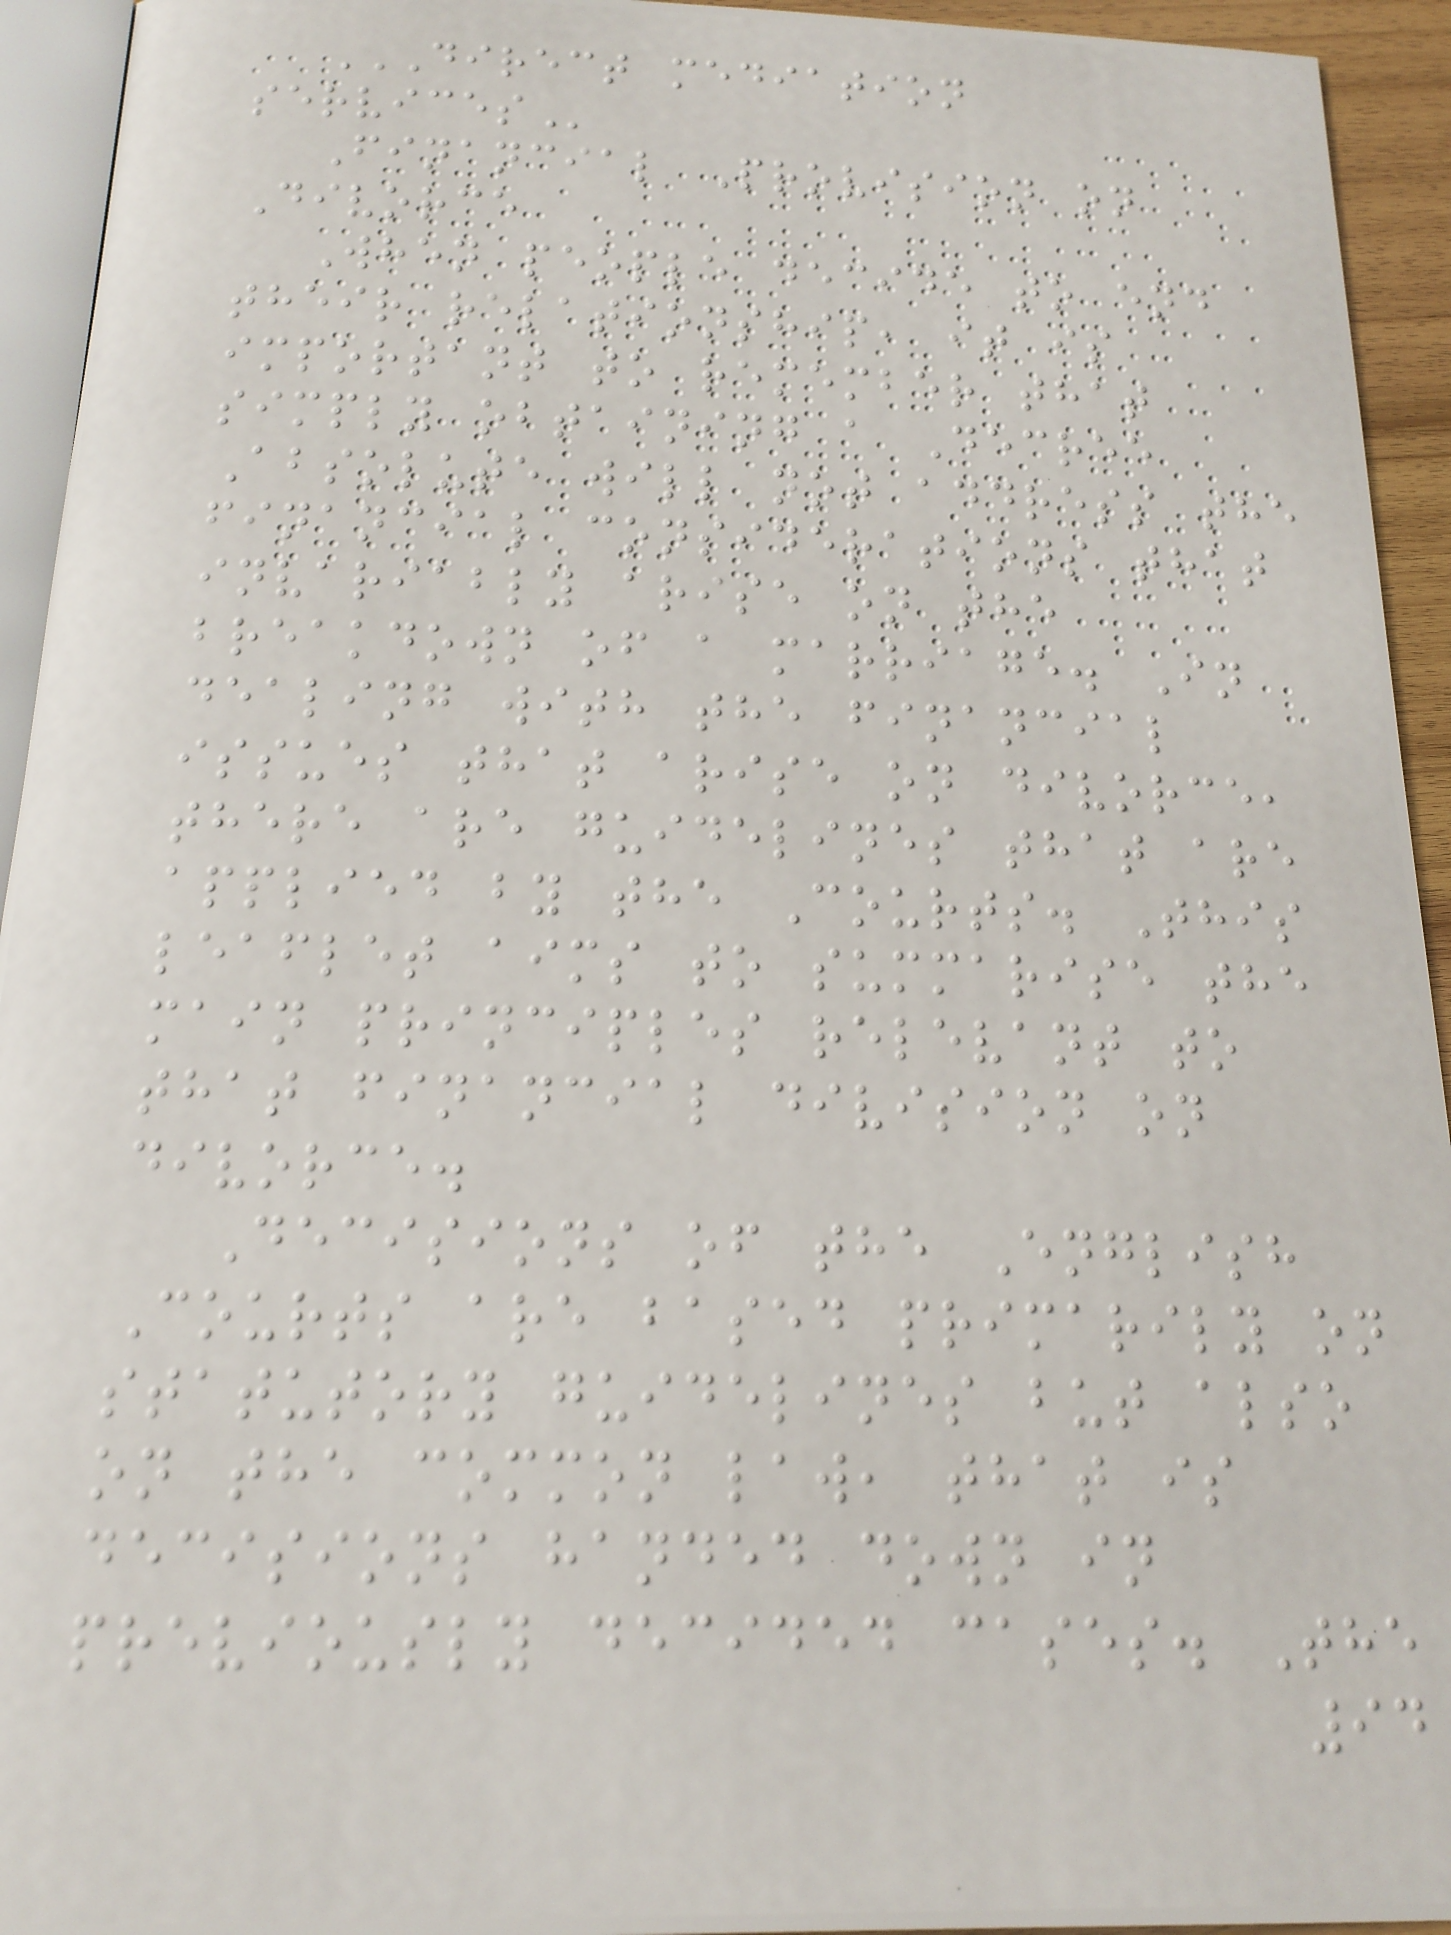DIRECT MEDIATION
SERVICES
Financial Provision on
Divorce
When people decide to end
their relationship, it is
important to remember that
simply obtaining a Decree
Absolute will not address the
financial considerations that
invariably arise on the
breakdown of a marriage. In
dealing with the financial
issues that arise on divorce,
there are guidelines that are
applied by the Courts. This
leaflet aims to summarise the
main principles relevant to
that financial division on
divorce.
Decisions of the English
Courts are based primarily on
statutory guidelines but also
on the common law, that is
decisions handed down in
previously decided cases. The
94
